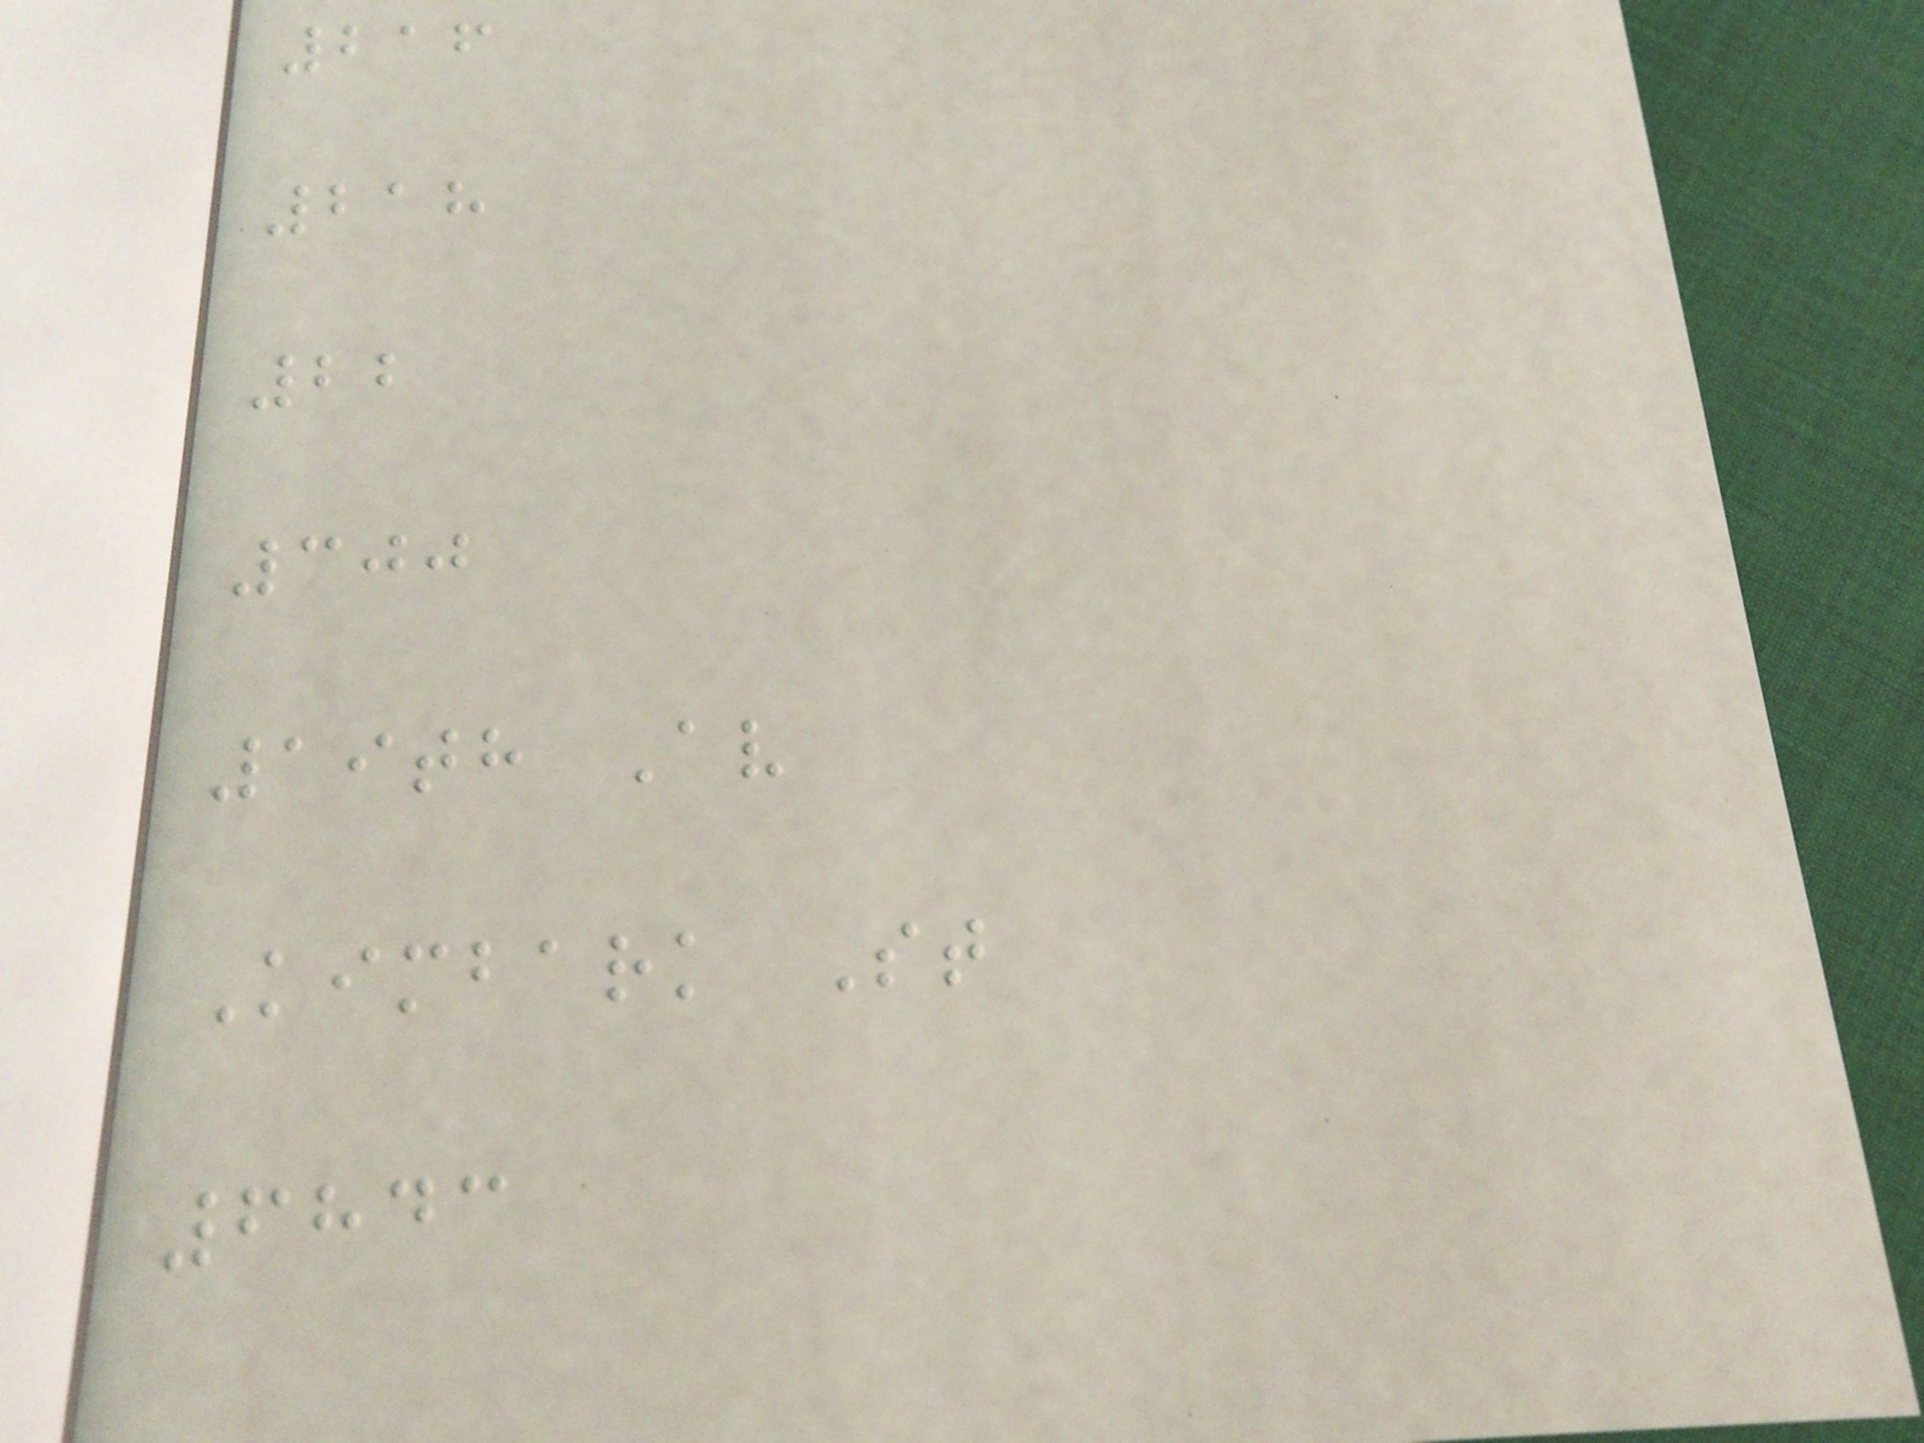216
218
22
300
19th Av
Kimbark St
6843
